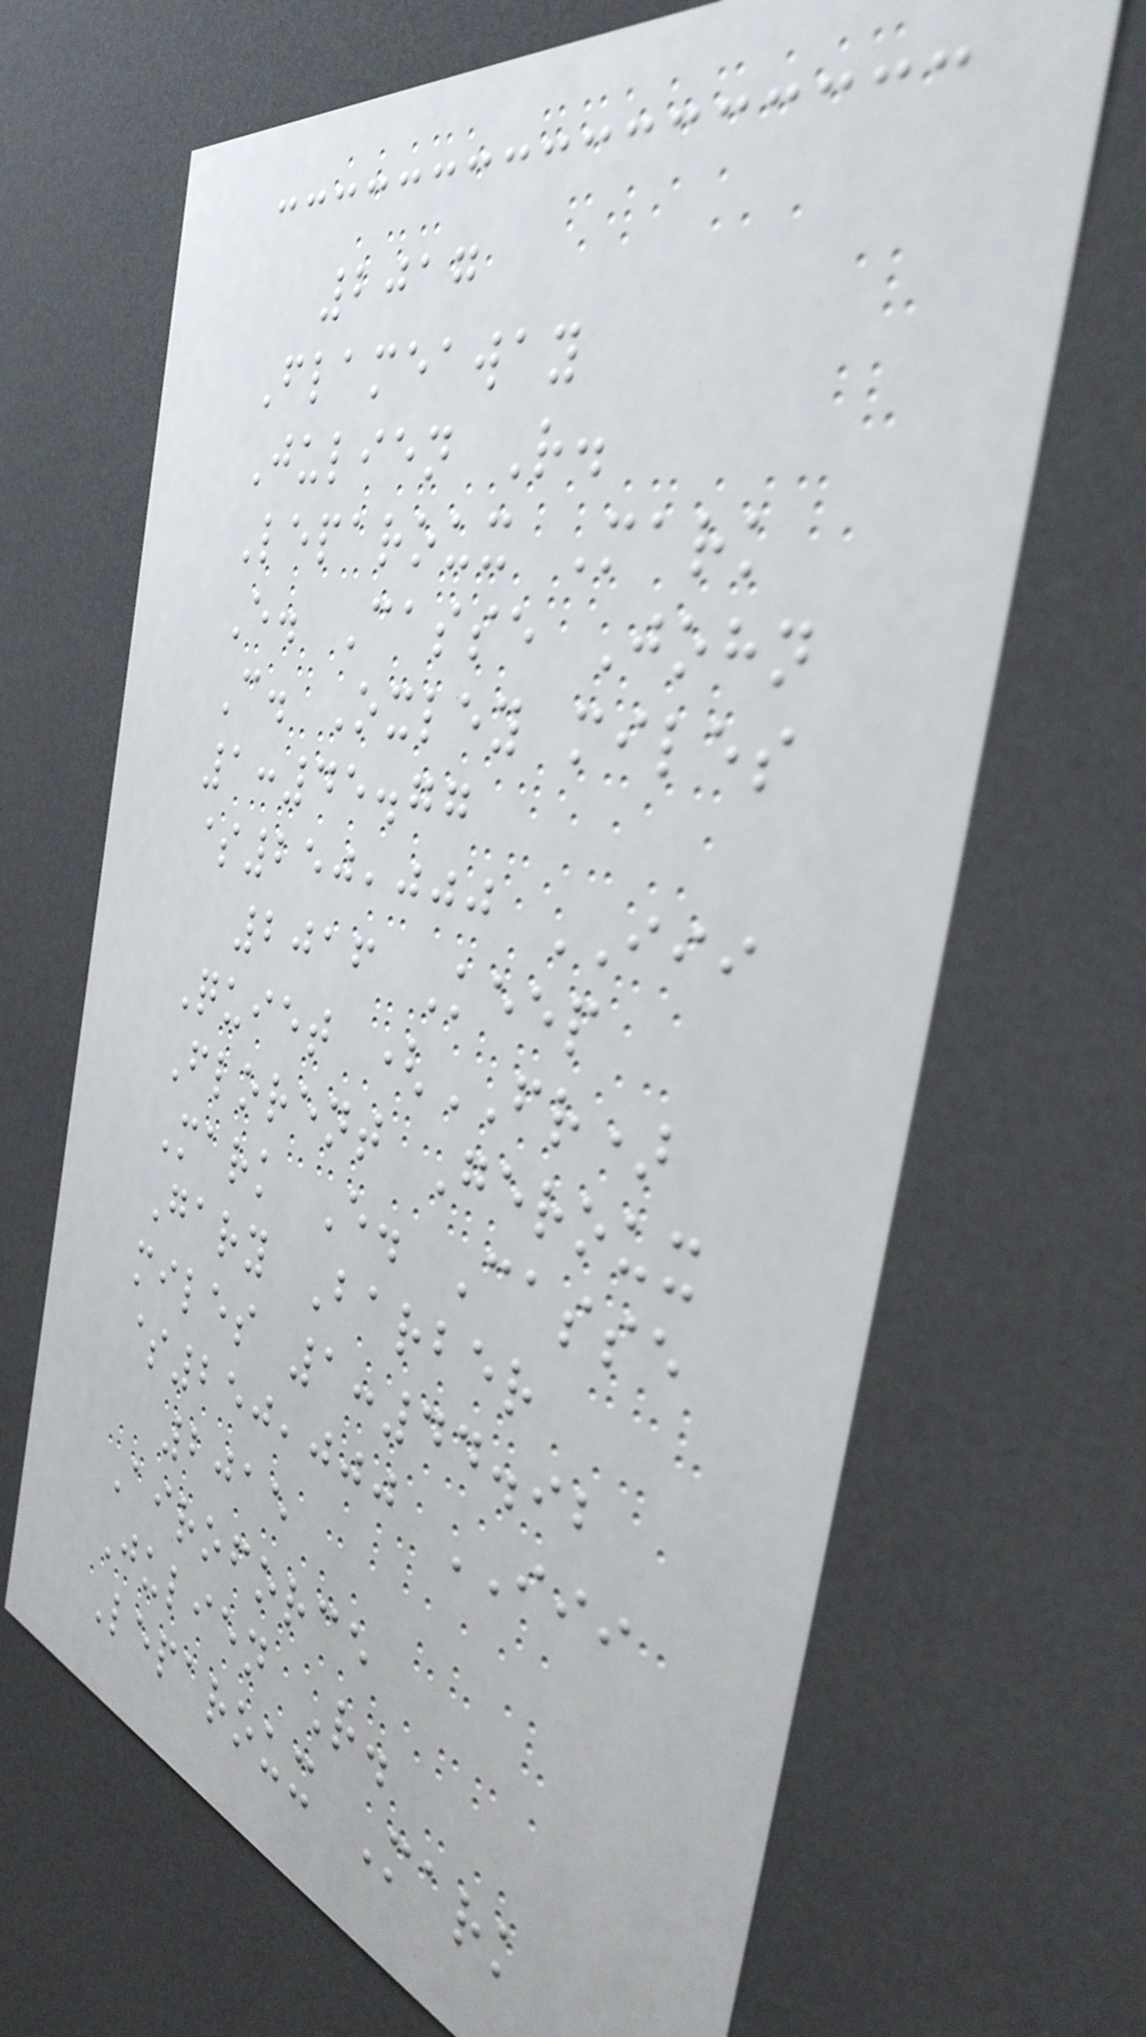2017
Flameaway
Julien R.
Leparoux Mark
E. Casse John
C. Oxley miles
1:45.77
$250,000 III
2016 Keep
Quiet (FR)
Florent Geroux
Mark E. Casse
Gary Barber
miles 1:44.92
$250,000 III
2015
Airoforce
Julien R.
Leparoux Mark
